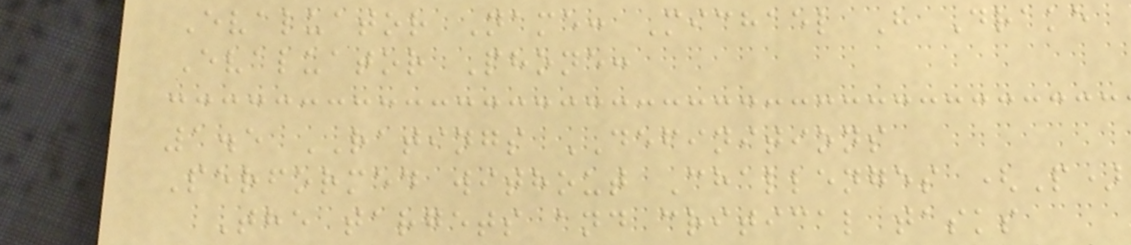Evaluator Name: Michael H Drake
Evaluator Phone:
1.5 RATINGS DEFINITIONS
Performed without Challenges (P)
The targets and critical tasks
